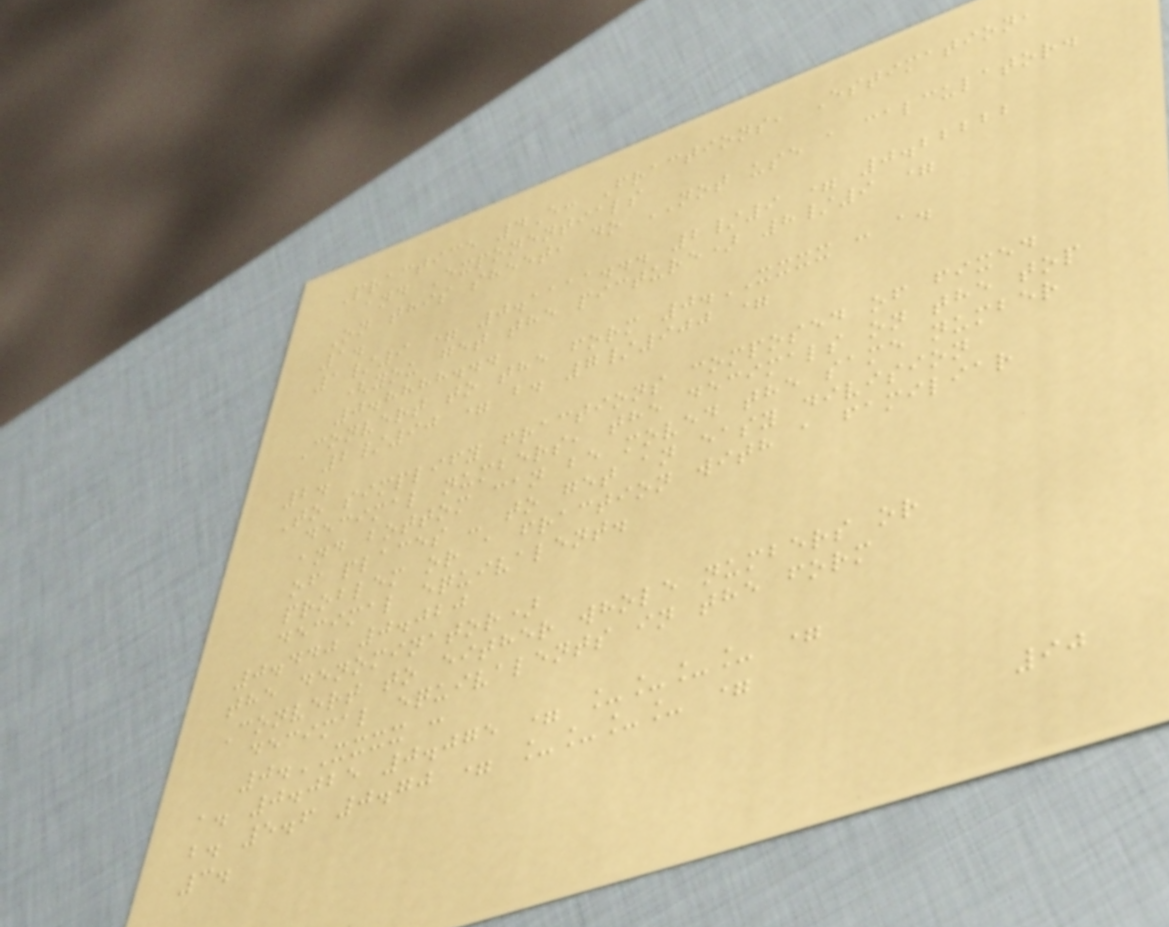Practice 4E: Fractions, Estimation,
and Exponentials
On this sheet, do NOT use a calculator.
1.
1/9 = 0.1111... 2/9 = 0.22222
(you get the picture) 8/9 =
0.8888...
Convert to the form 0.XXXX : a.
2/90 = b. 7/900 =
2.
To simplify fractions composed of fixed
decimal numbers, the decimals on the top
and bottom can be moved the same number
of places - to get an easy division
problem or a fraction with a familiar
decimal equivalent.
0.440 0.020
the denominator)
Convert to either whole numbers or
decimal equivalents in the form
0.XXXX :
a. 0.025 0.075 = ____ =
b. 5.6 0.70 = ____ =
3.
90
